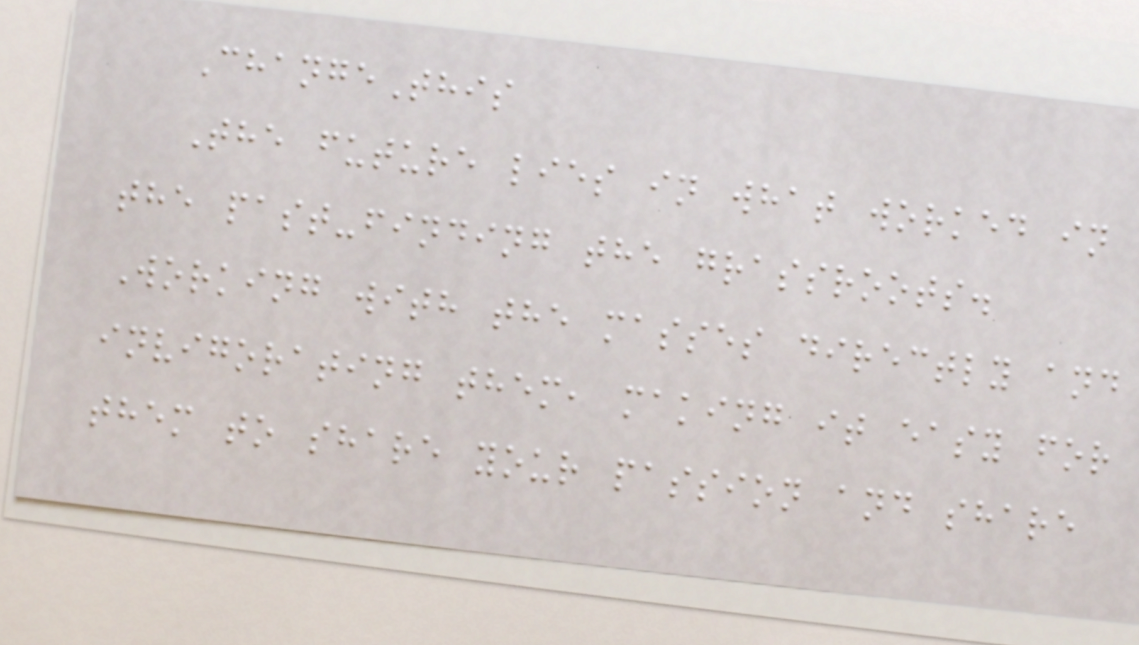ChangeThis
The future lies in what worked in
the past-finding the grassroots.
Working with the masses directly and
invigorating them, making it easy for
them to share your passion and share
